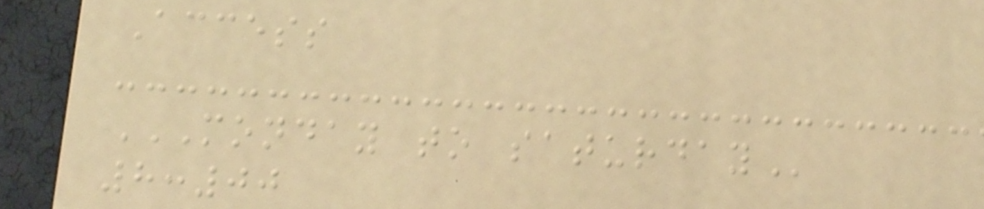Access
MONDAY TO SATURDAY
8:00
